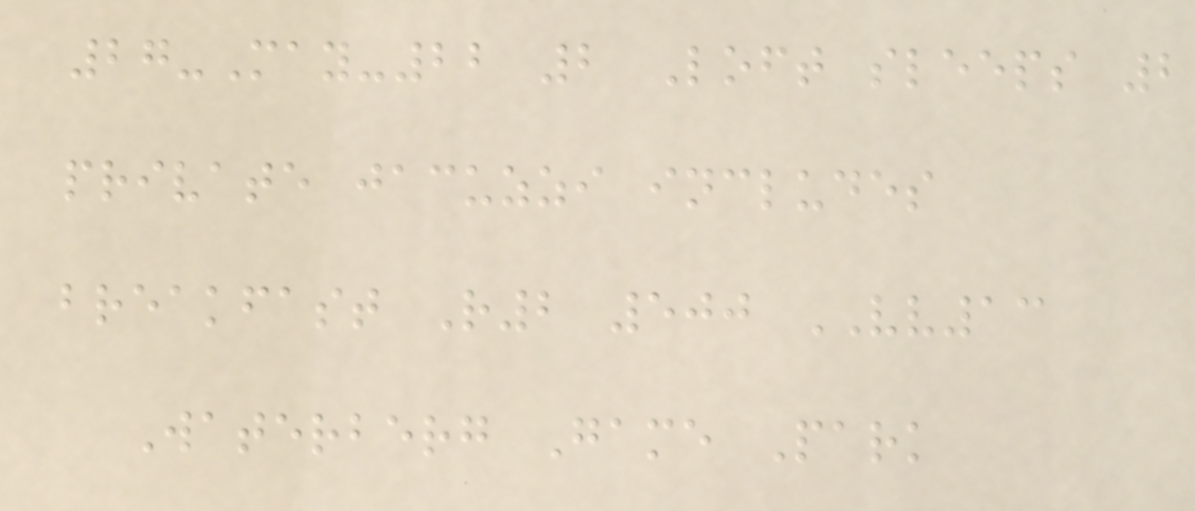27-May-22 2 Loft sleeps 2
private jacuzzi includes
breakfast R2 500 VV13
Waterberg Game Park
